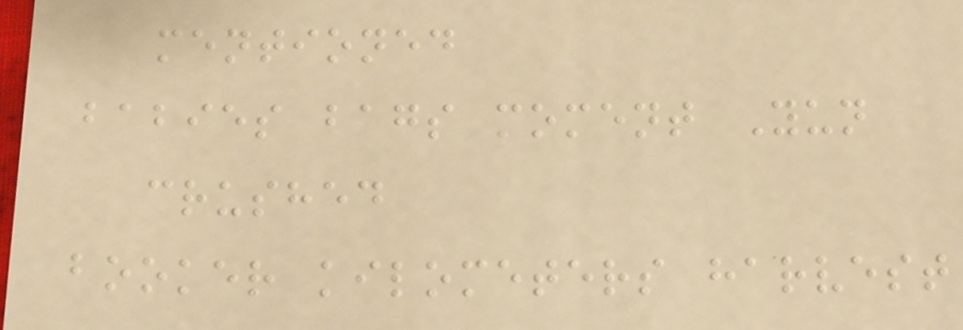mentioned
babies bags moment Yun
crushed
booker kilometers harvest
